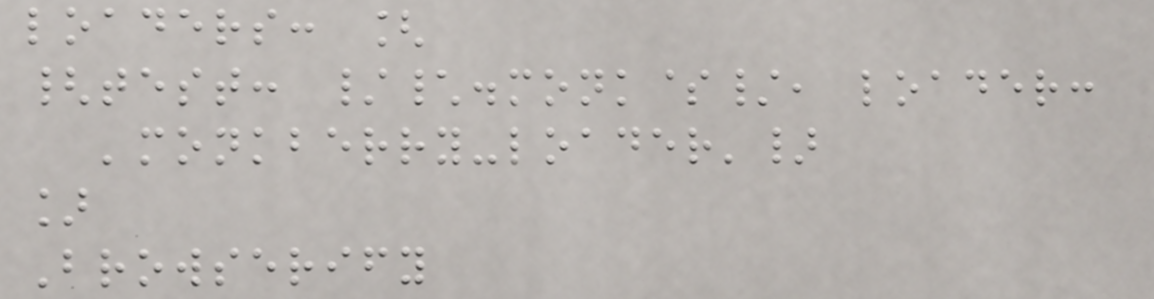loaders: [
{test: /\.monk$/, loader:
'monkberry-loader'}
]
Browserify
